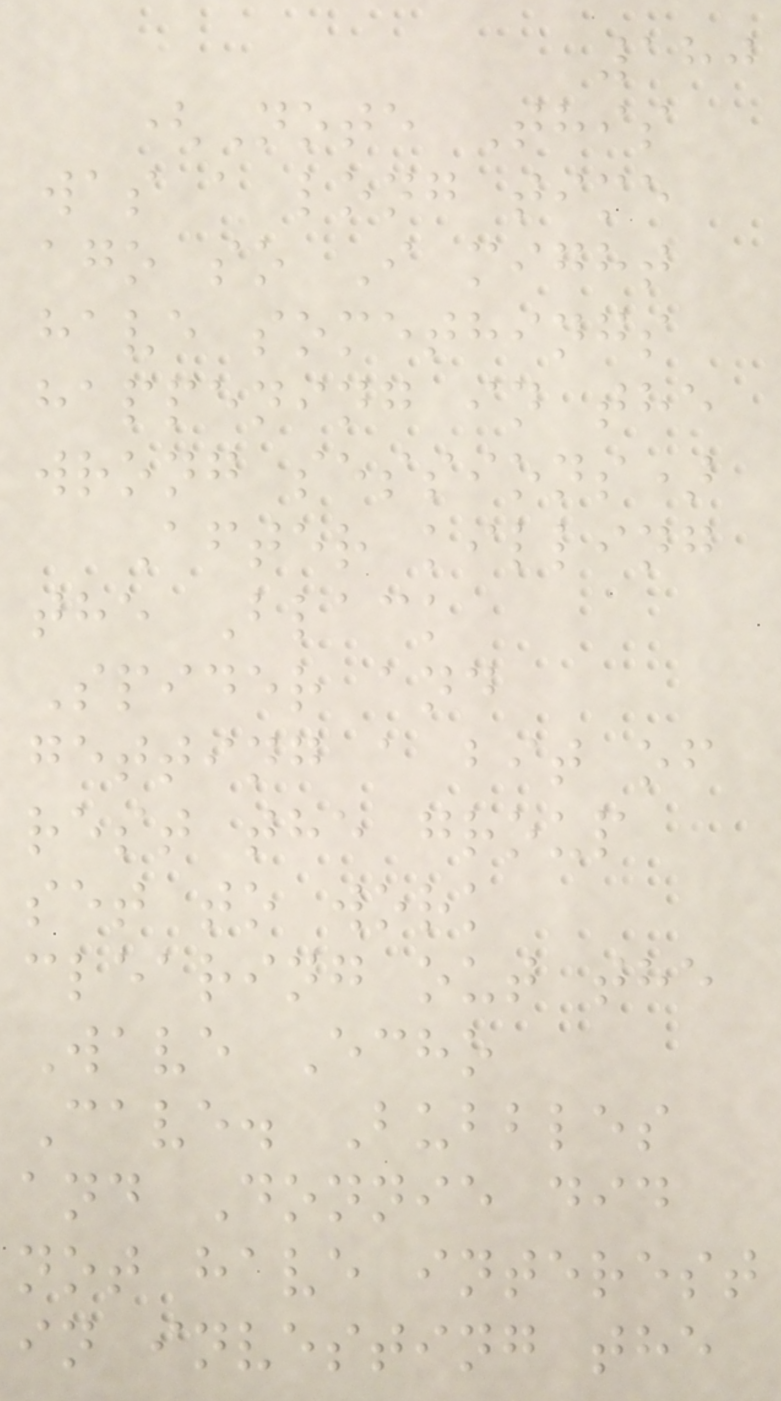180
(Note This
was a long time
ago so I might
have somethings
happening in the
wrong sessions)
After killing
the Black
Spider and
getting a bit of
rest the group
set to work
clearing out the
Wave Echo
Cave. Bubbles
and Donnie did
not have interest
in investing the
